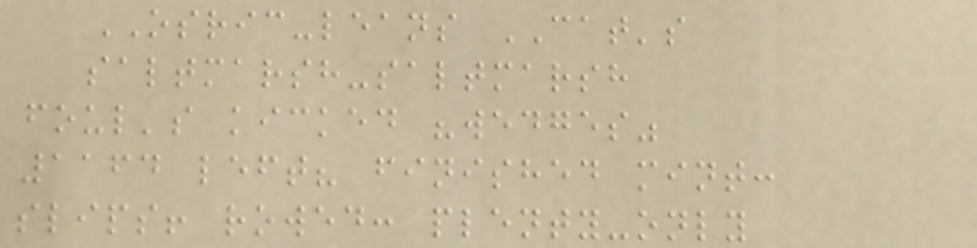OSRIC-leans CAT's
saltmarsh-saltmarsh
foul's kicked "wedges"
1164 left? finished mint:
slips! rowed: plenty-only
